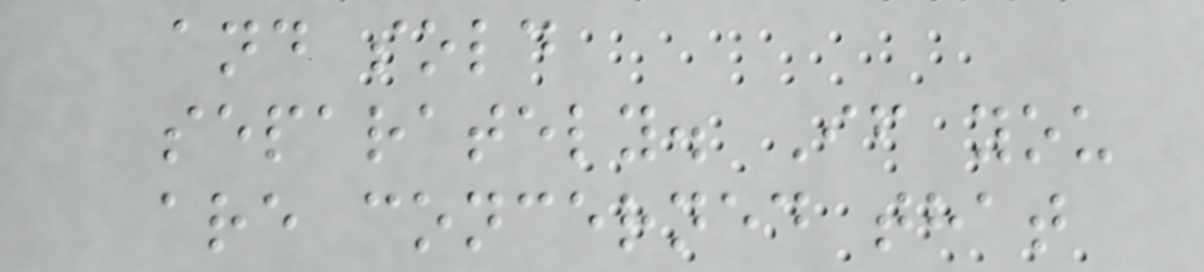and sold
separately. If you
are concerned that
